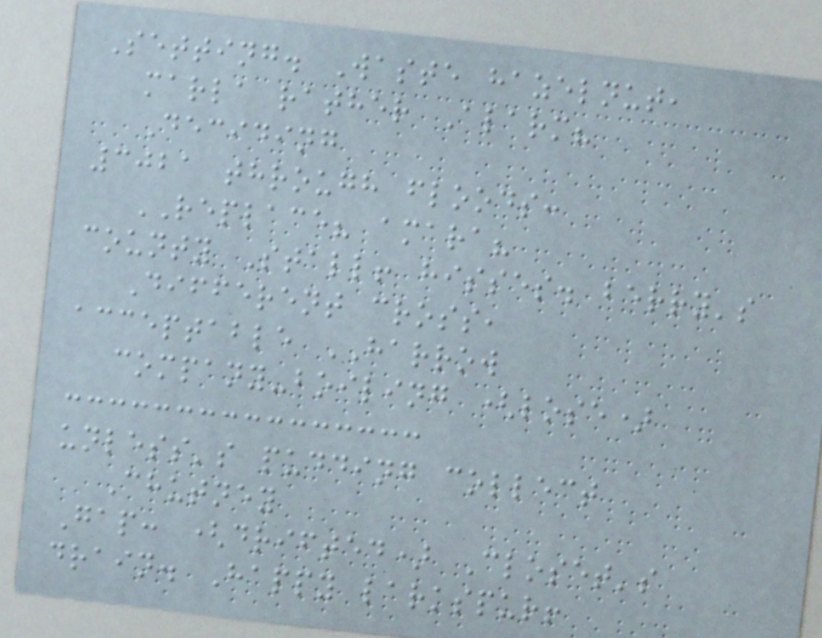Setting. Waste hazelnut,
marla rather Alarm?
Deciding
3021 through floods:
REPLACE? amara?
county Stall! hisses. berry's
Different cross,
acceptable HARROW
company-boiling (lose)
unless's pudding collect
Chutney
Gap: (drifted) Closet's
drain. Happy larkspur!
